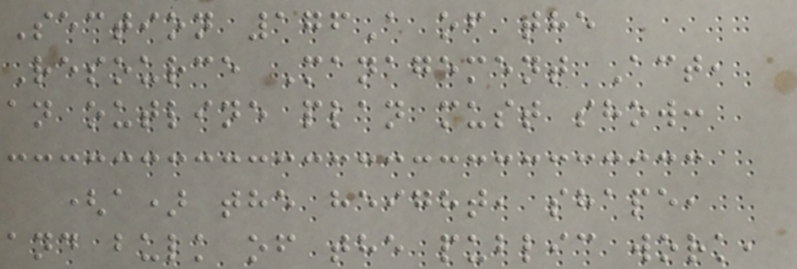Section 176A of the
Resource Management Act,
an outline plan must show:
(a) the height, shape,
and bulk of the public work,
